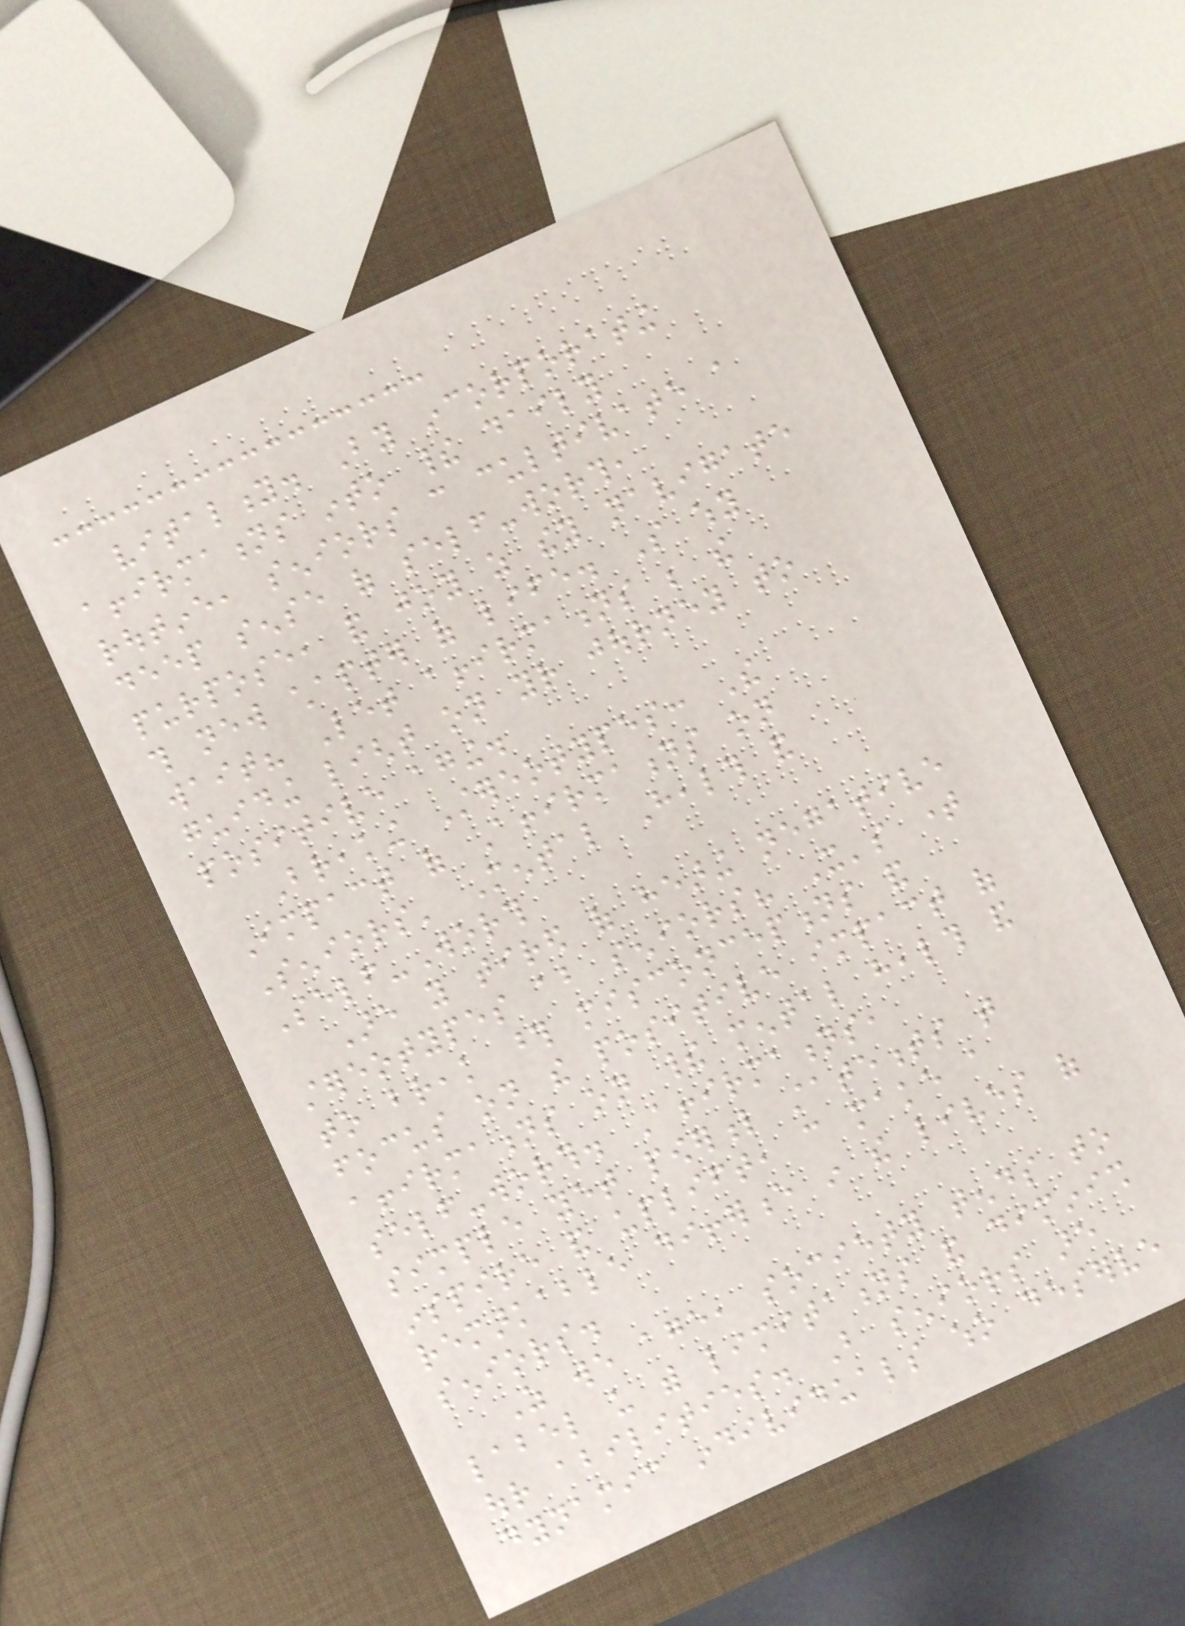vitality. By incorporating
affirmations into their daily
routine, seniors can cultivate a
deep sense of self-worth,
purpose, and joy as they navigate
this new chapter of life. So why
wait? Let affirmations be the
guiding light on your journey to
positive aging.
Breaking Stereotypes: The
Impact of Affirmations on
Seniors' Mental Health and
Self-Worth
Are you tired of hearing negative
stereotypes about seniors? It's time
to break those misconceptions and
focus on the positive impact of
affirmations on their mental health and
self-worth. Affirmations,
simple yet powerful statements that
inspire and uplift, can make a
remarkable difference in the lives of
seniors.
As we age, society tends to
label us with limitations and diminish
our abilities. But seniors are
dynamic individuals who deserve
